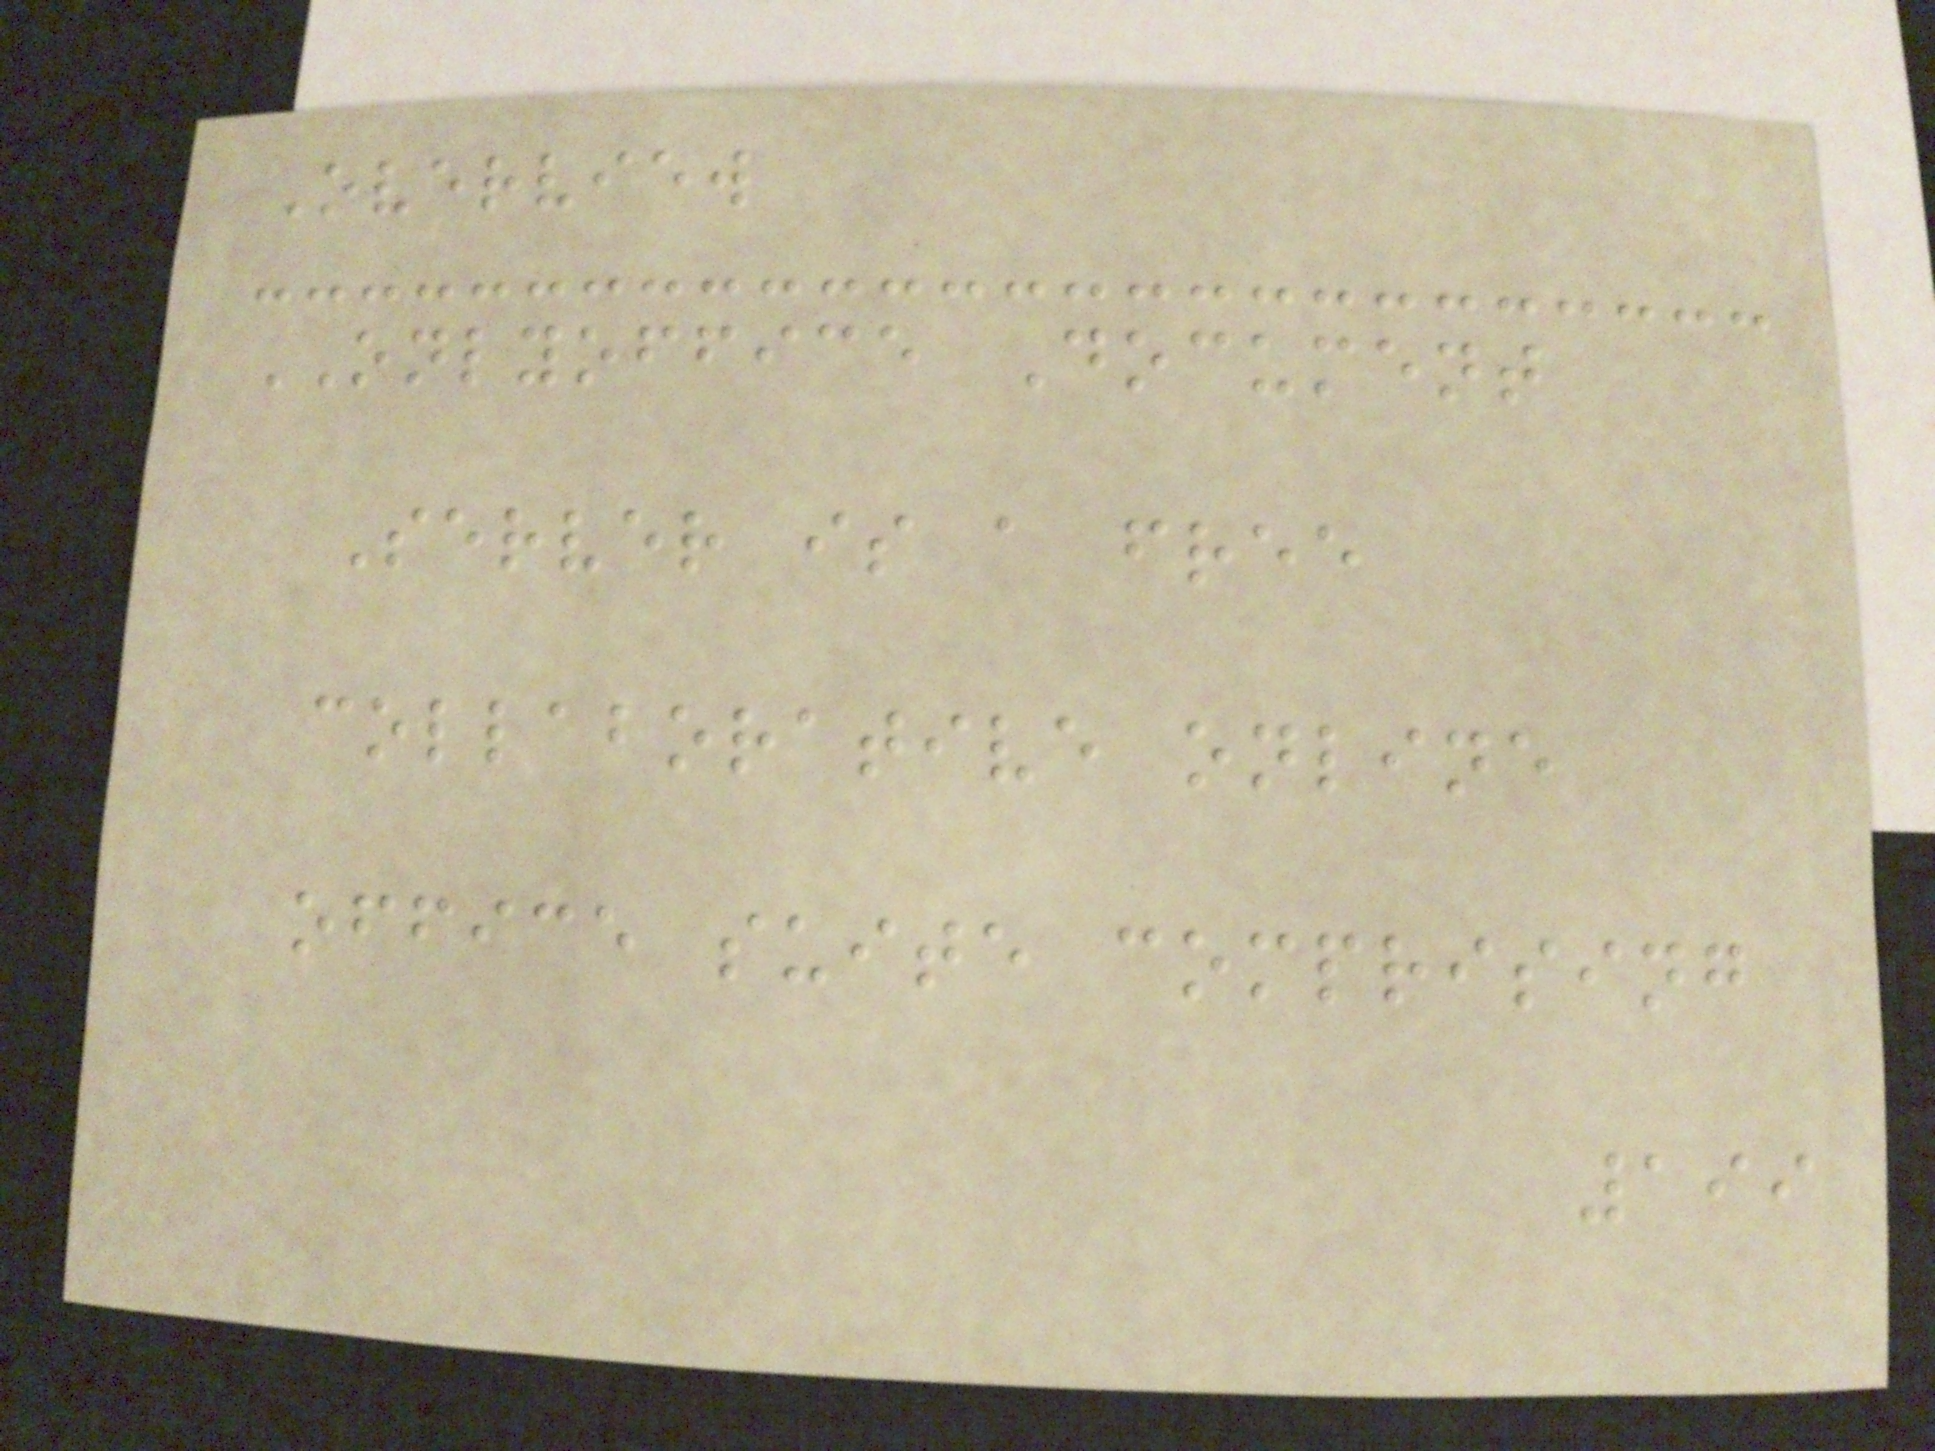Overview
ONLYOFFICE Document
Server is a free
collaborative online
office suite comprising
199
